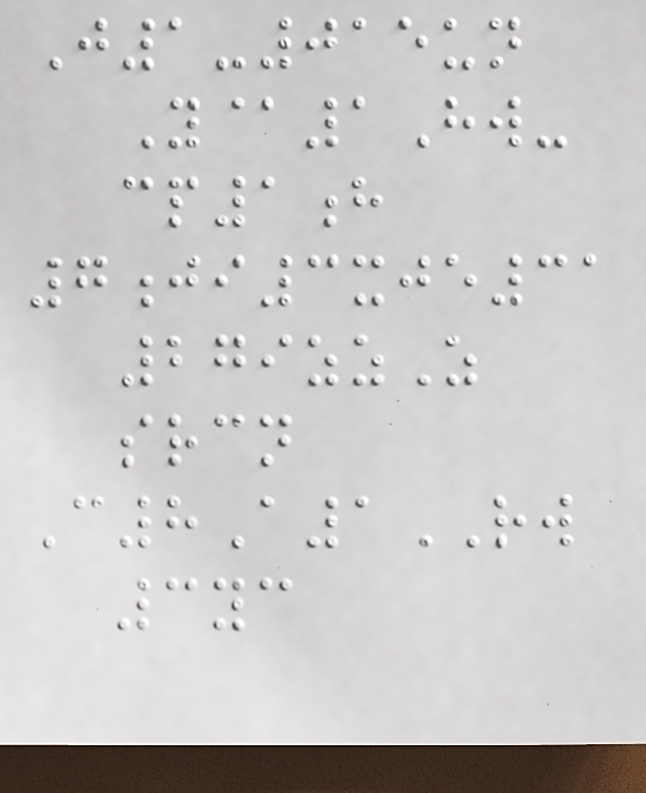J1-015un
Y@1Hw-
cp1h
7ji3xje31
279zzZ
srcn
C8A1RW
3yc
